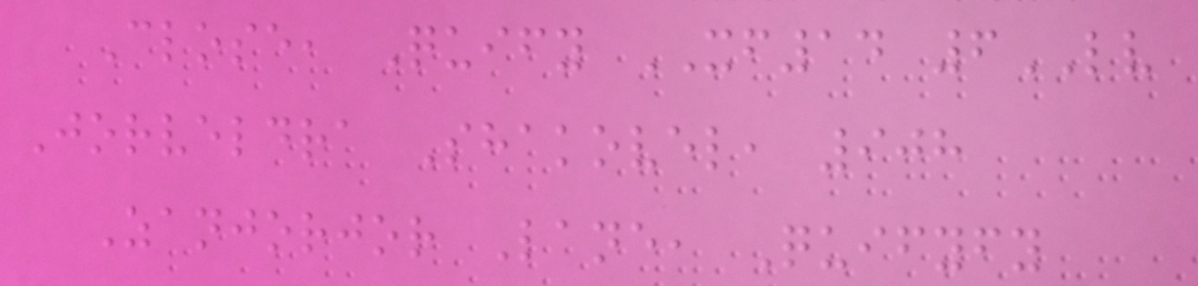Close, Quify XF14 6LV
Jorveldra Shakovel, 908
Zanjorjor Lane, Quifyfy
